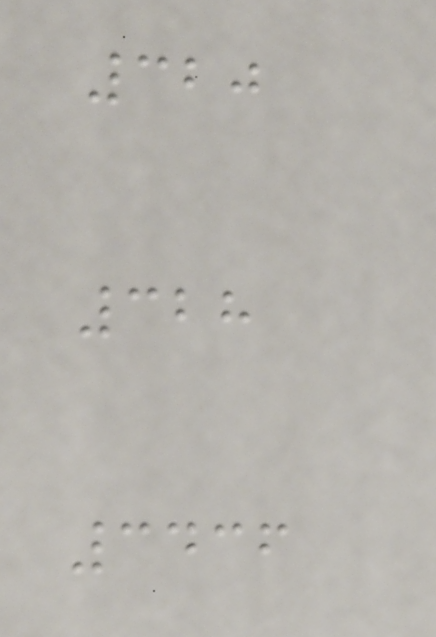320
328
3436
